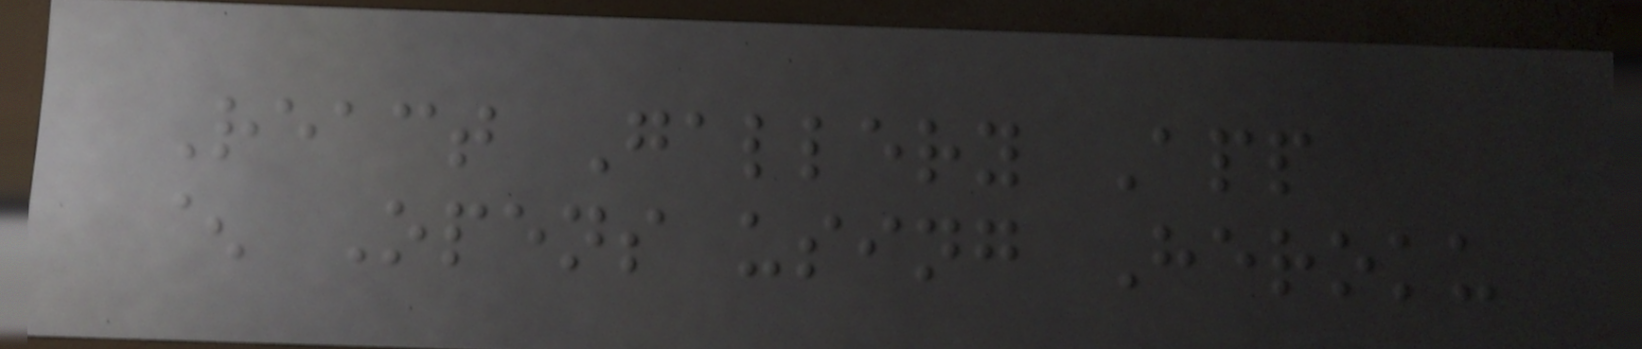React Gallery App
^ Opens using Heroku
